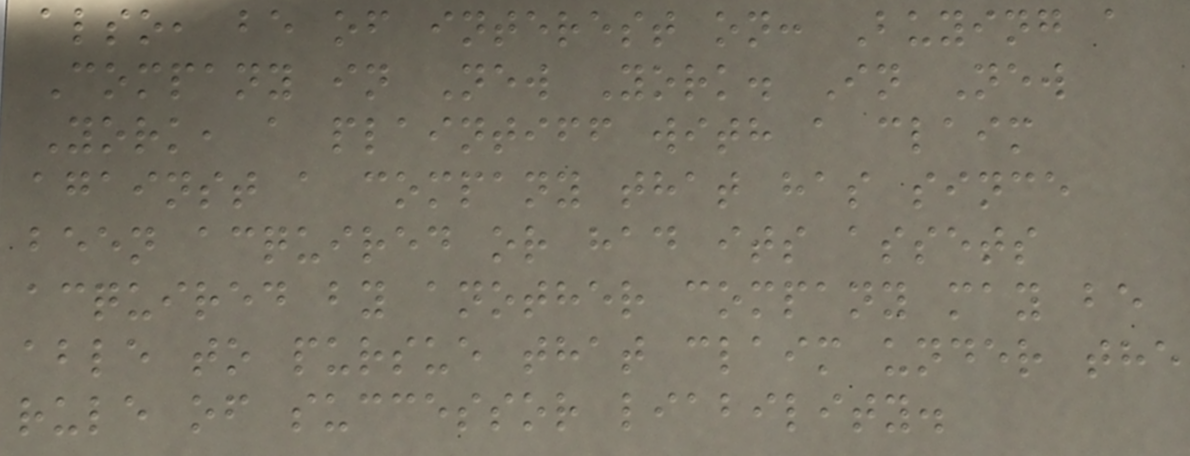also, be of interest on: Buying a
Company in New York. In New
York, a plaintiff with a claim
against a company that has since
been acquired or had its assets
acquired by another company may be
able to pursue that claim under the
rule of successor liability.
